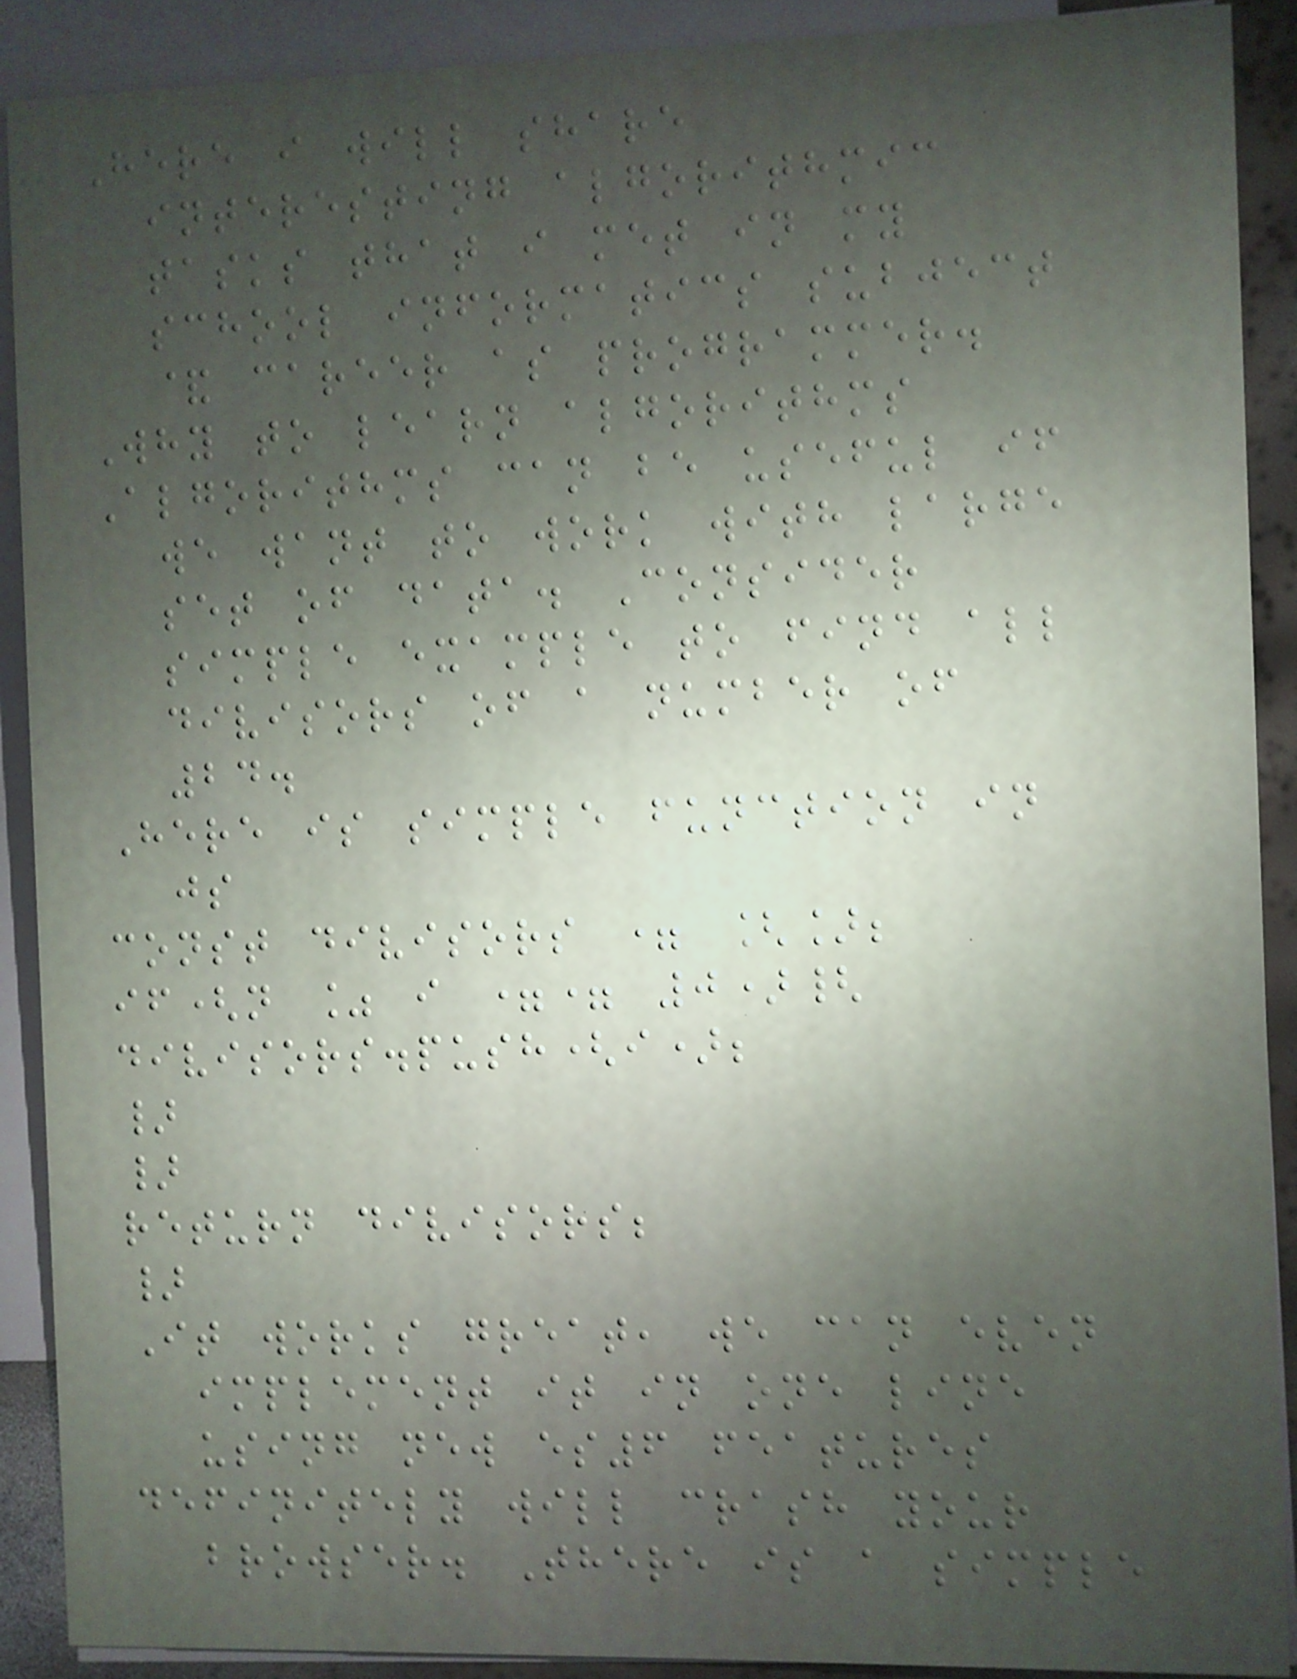Here i will share
interesting algorithmic
tasks that i met in my
school informatics subject
& career as programmer.
Why to learn algorithms
Algorithms can be useful if
we want to work with large
set of data. Consider
simple example to find all
divisors of a number of
24.
Here is simple function in
js
const divisors = [];
if(n % i == 0){
divisors.push(i);
}
}
return divisors;
}
It works great, we can even
implement it in one line
using new es6 features
definitely will crash your
browser. There is a simple
